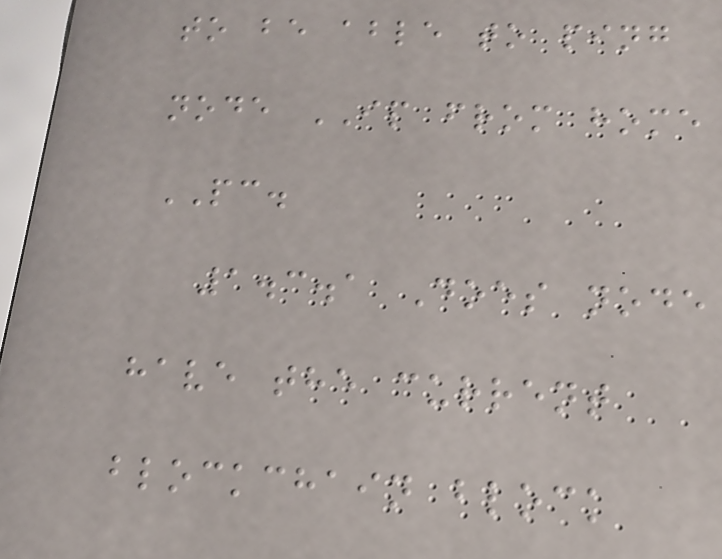to be able to ping
node IP from home
PC.
1.3.1 Does node
have the current
blockchain block
